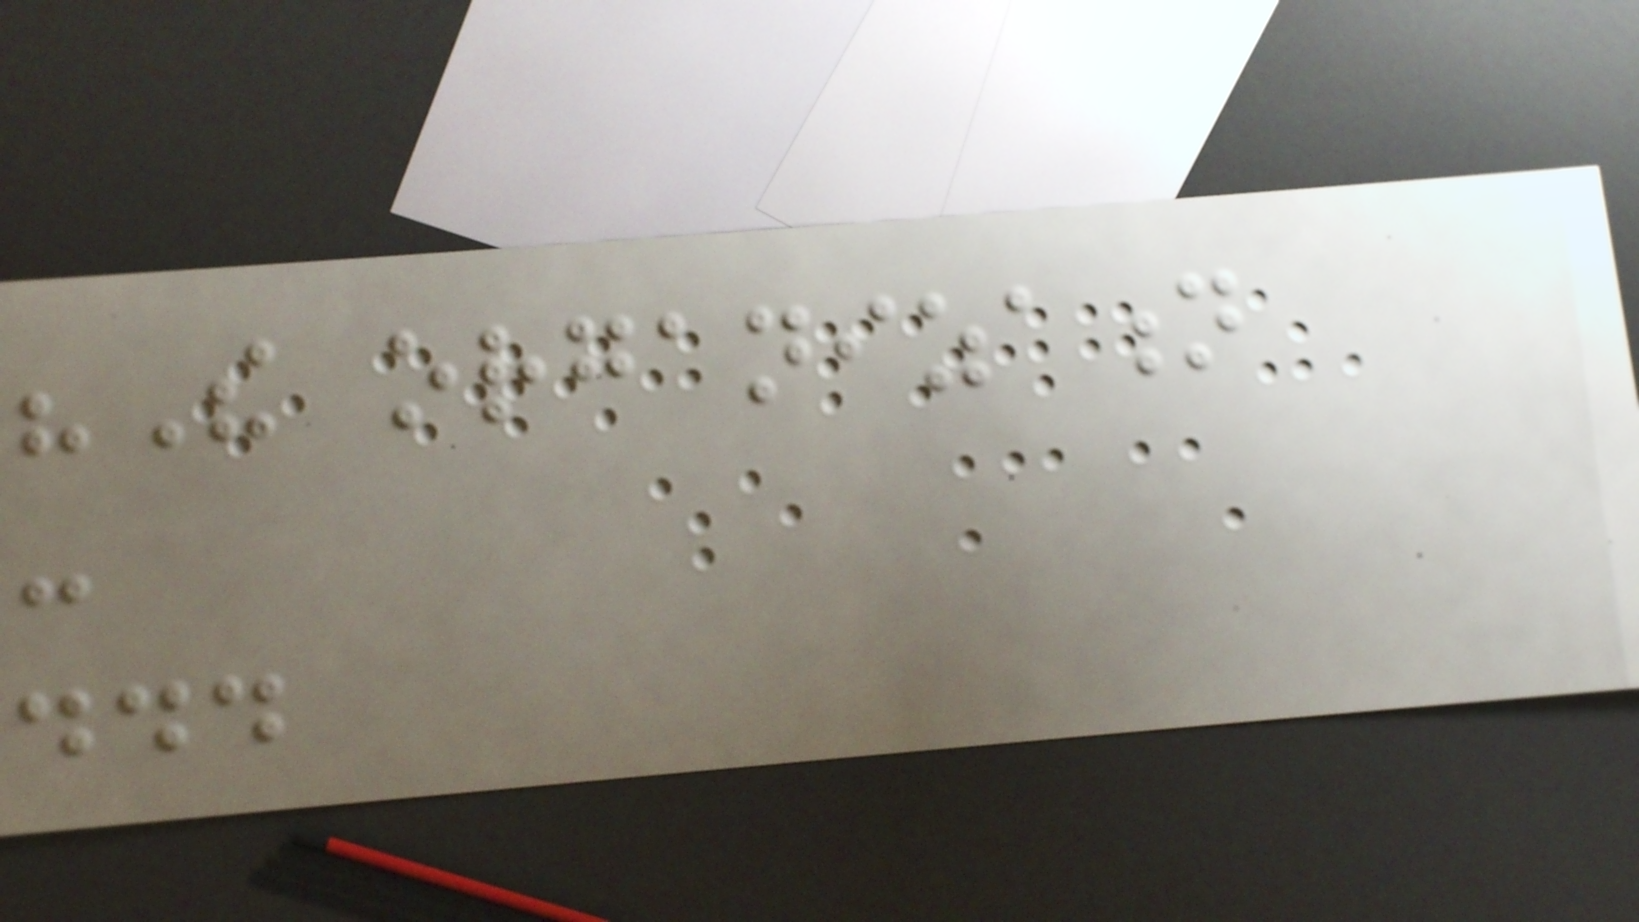"The organization
-
...
